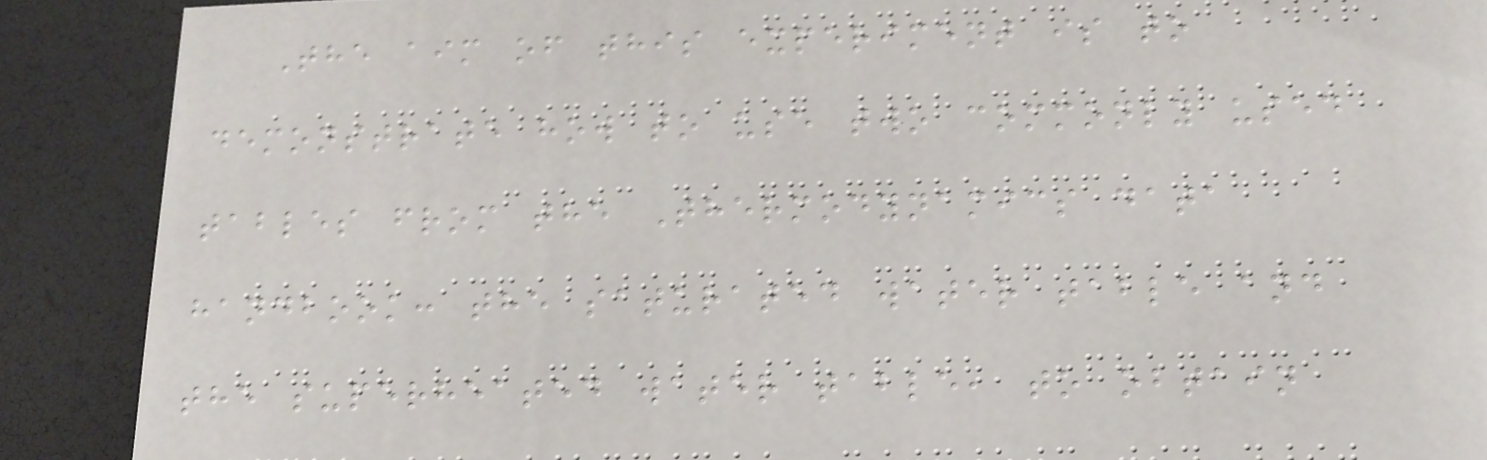The aim of this experiment is to
demonstrate how to use two commonly used
tables from the Thermodynamics data
handbook: the saturated water table and
the superheated water table, to obtain
